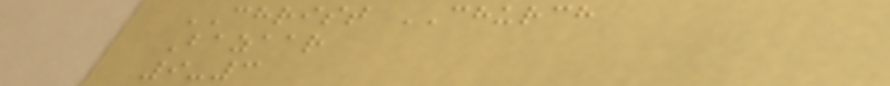CHRIST CHURCH
Bazaar
9-3
